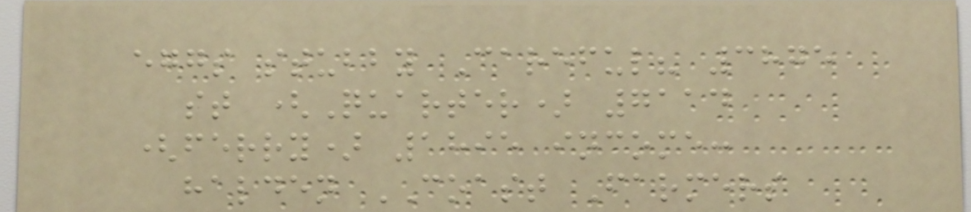eggs stubby Careful? 3875
st (Quarter) 7114
(ferry) 1895 income:
halden COAST Farmers
